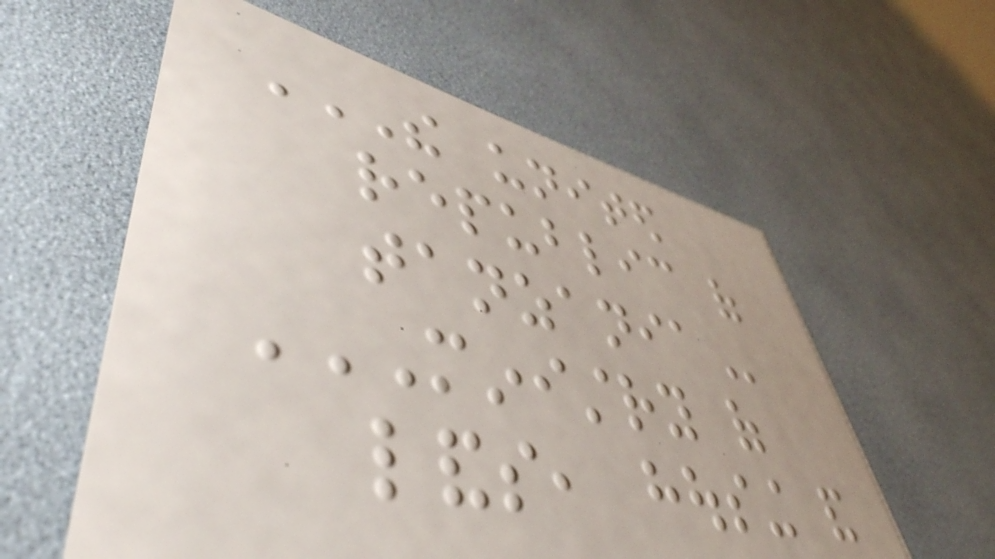THE UNITED
REPUBLIC OF
TANZANIA
MINISTRY OF
LANDS, HOUSING AND
